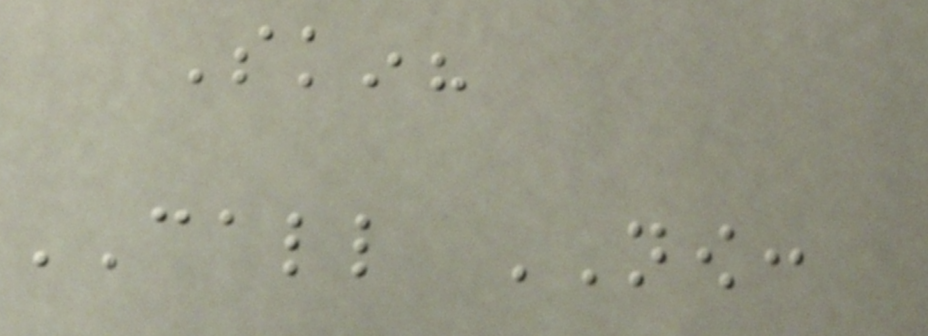Skin?
CALL NOW:
